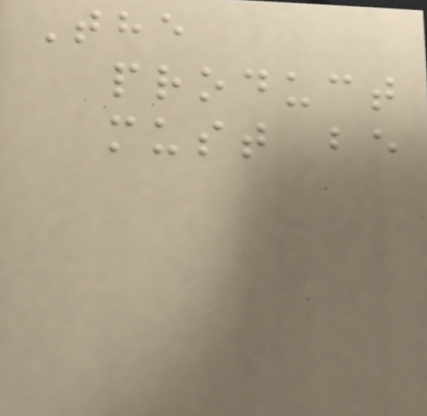The
product
must be
